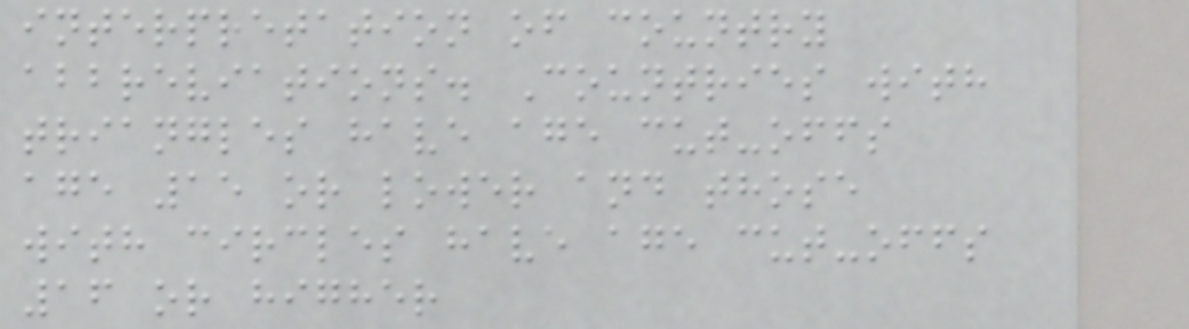interpretation of country
abbreviations. Countries with
triangles have age cut-offs
age 15 or lower and those
with circles have age cut-offs
16 or higher
